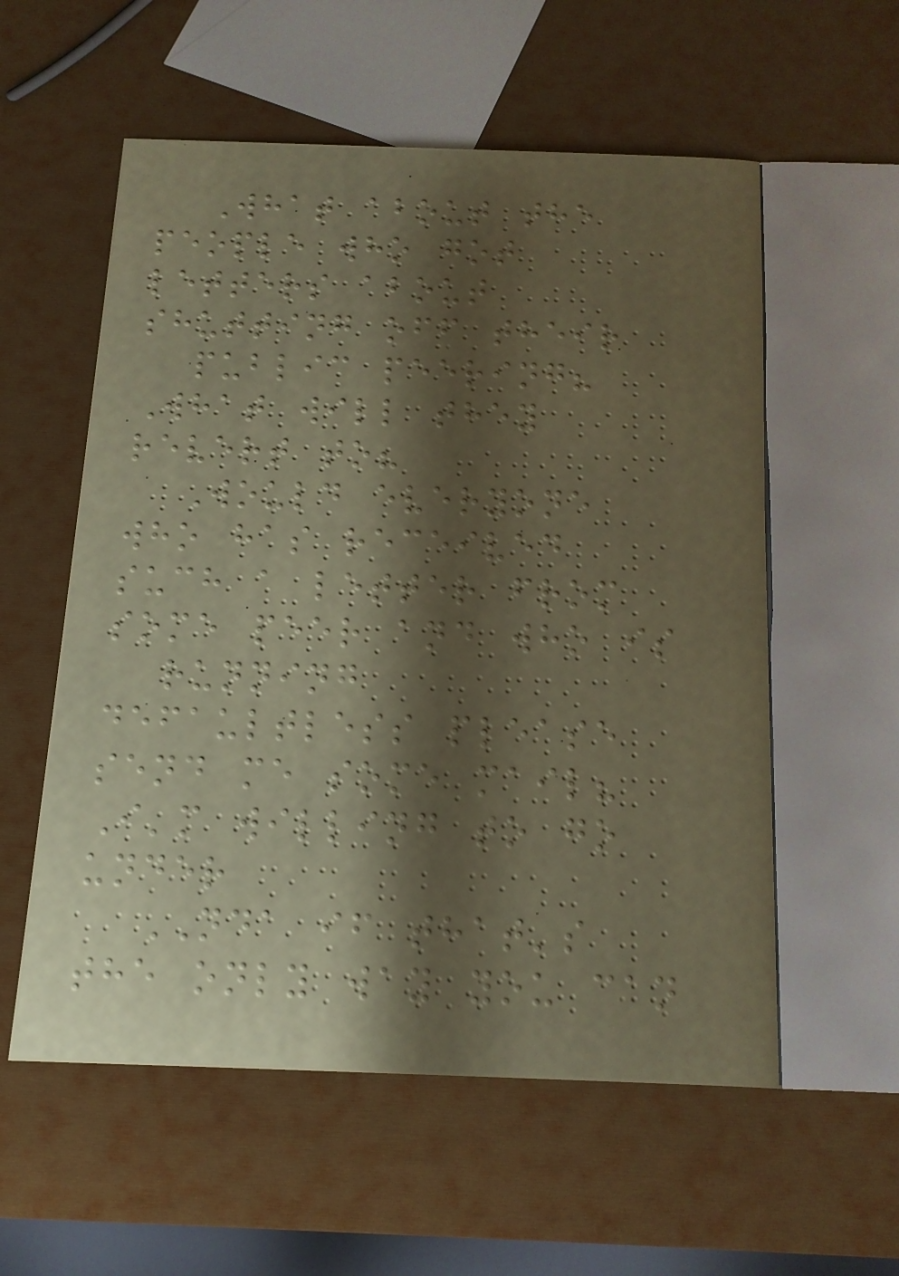What about the
people who got
letters about
shutting off their
public peering?
What will they
revert to?
Would everyone
who has received
such a letter from
some peer and who is
running
defaultless please
send me some mail?
I'm willing to go
under
NDA if that's
the only way you can
